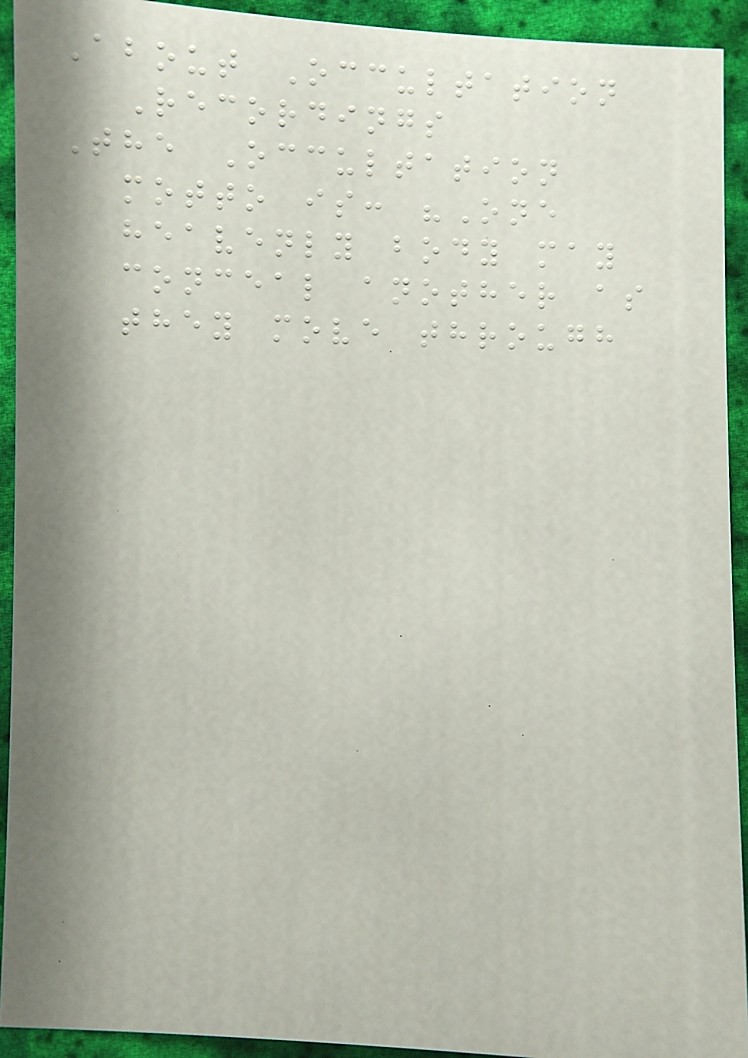About Occultation
Recordings
The Occultation
motto is: "One
heavenly body may
conceal another as
they move through
